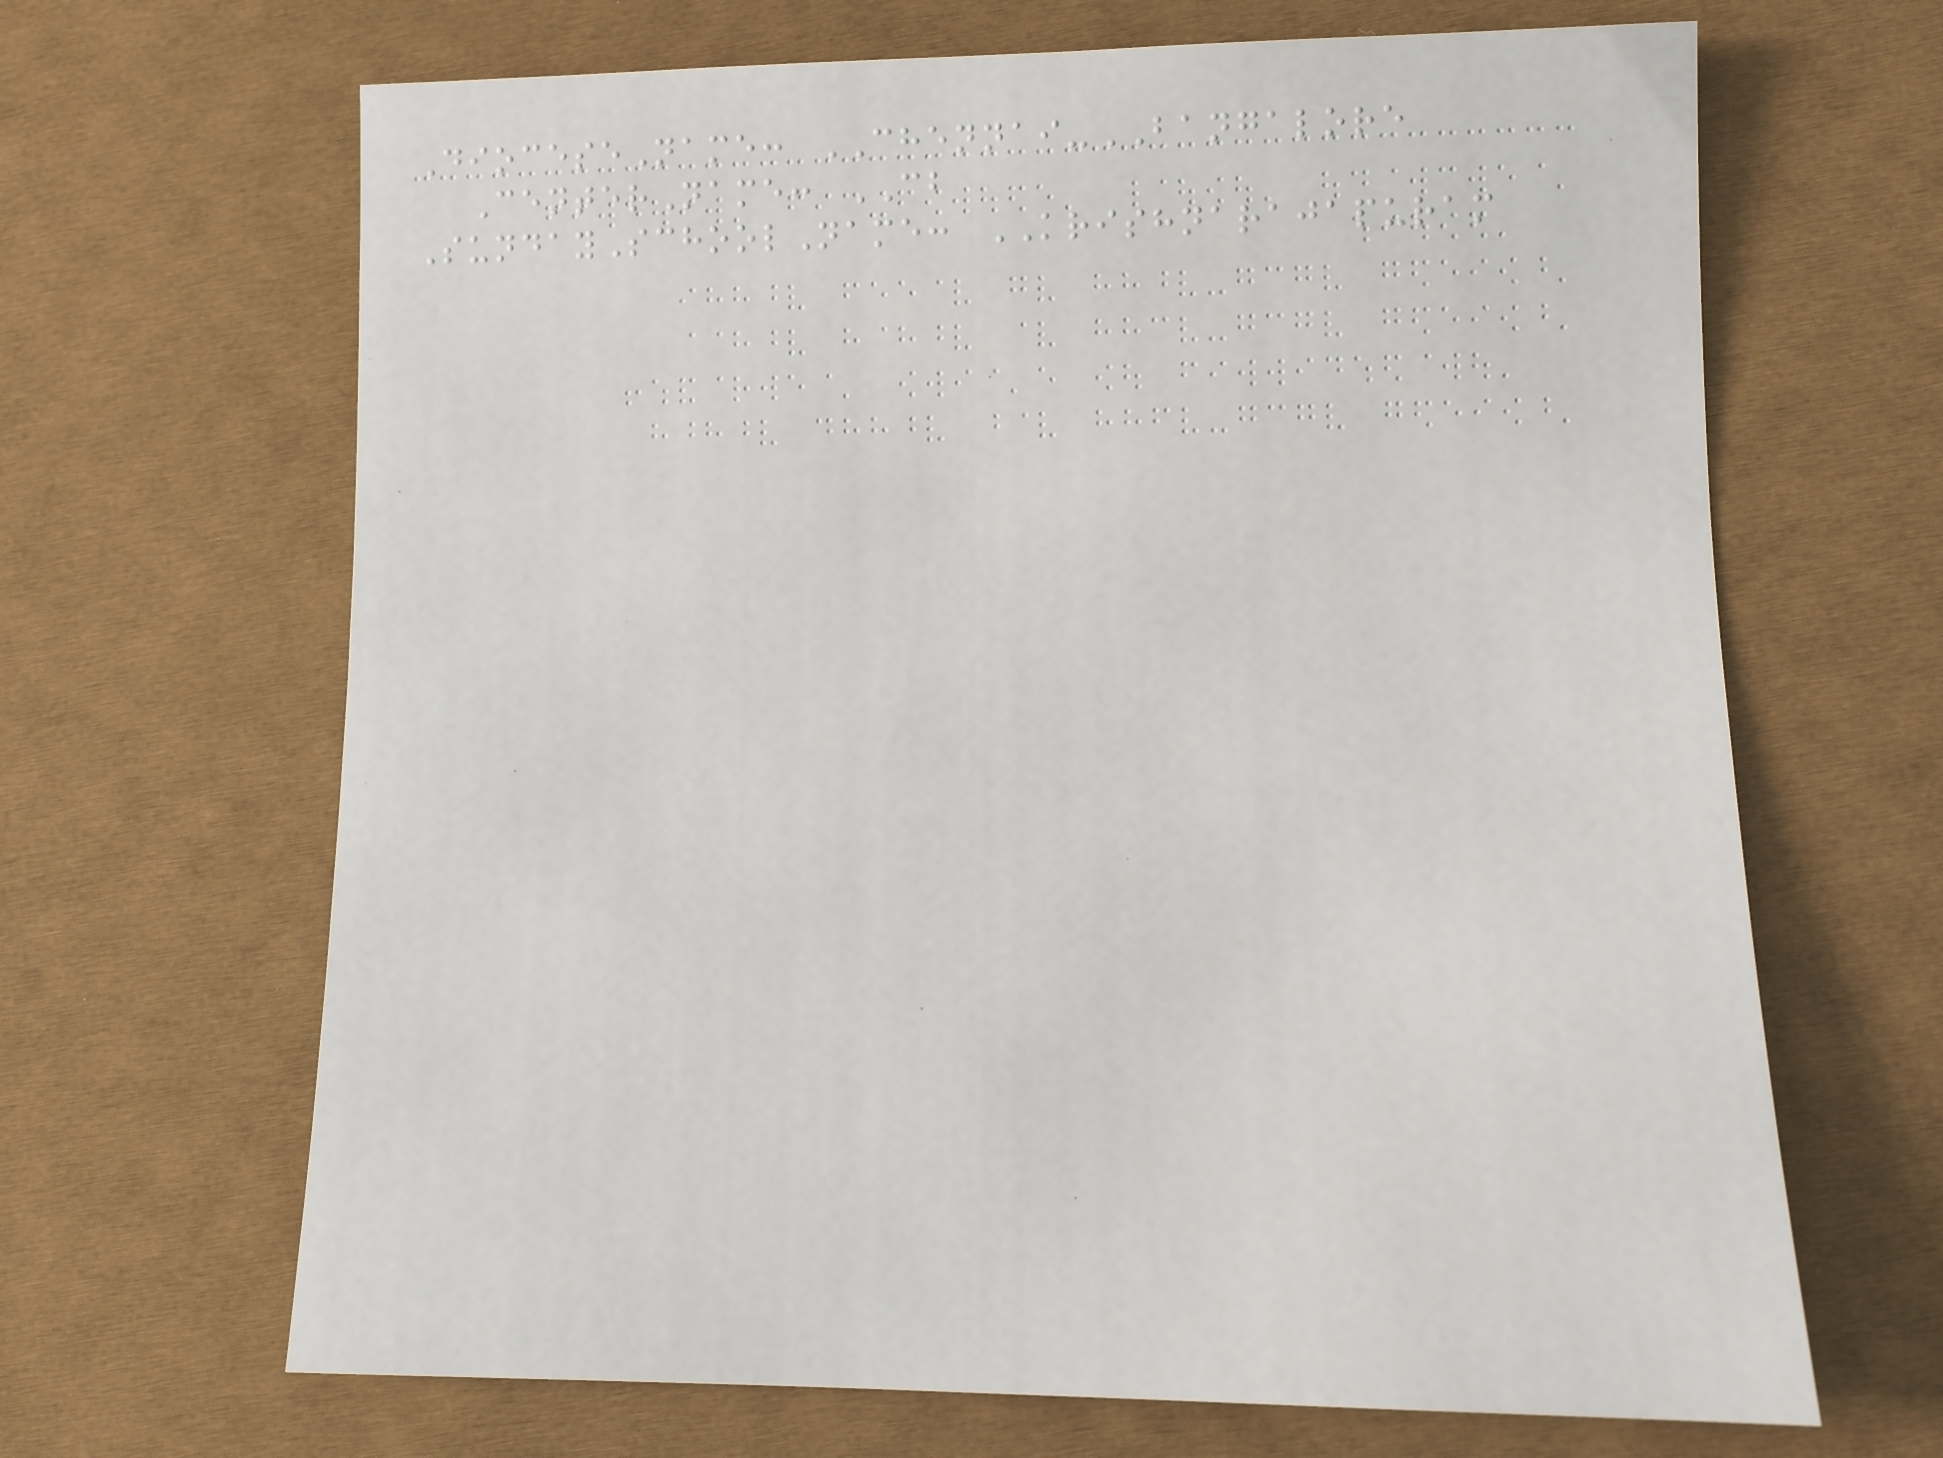DioceseName: CHENNAI-BANGALORE
CenterName: CB
SundaySchoolName: KRISHNARAJAPURAM
